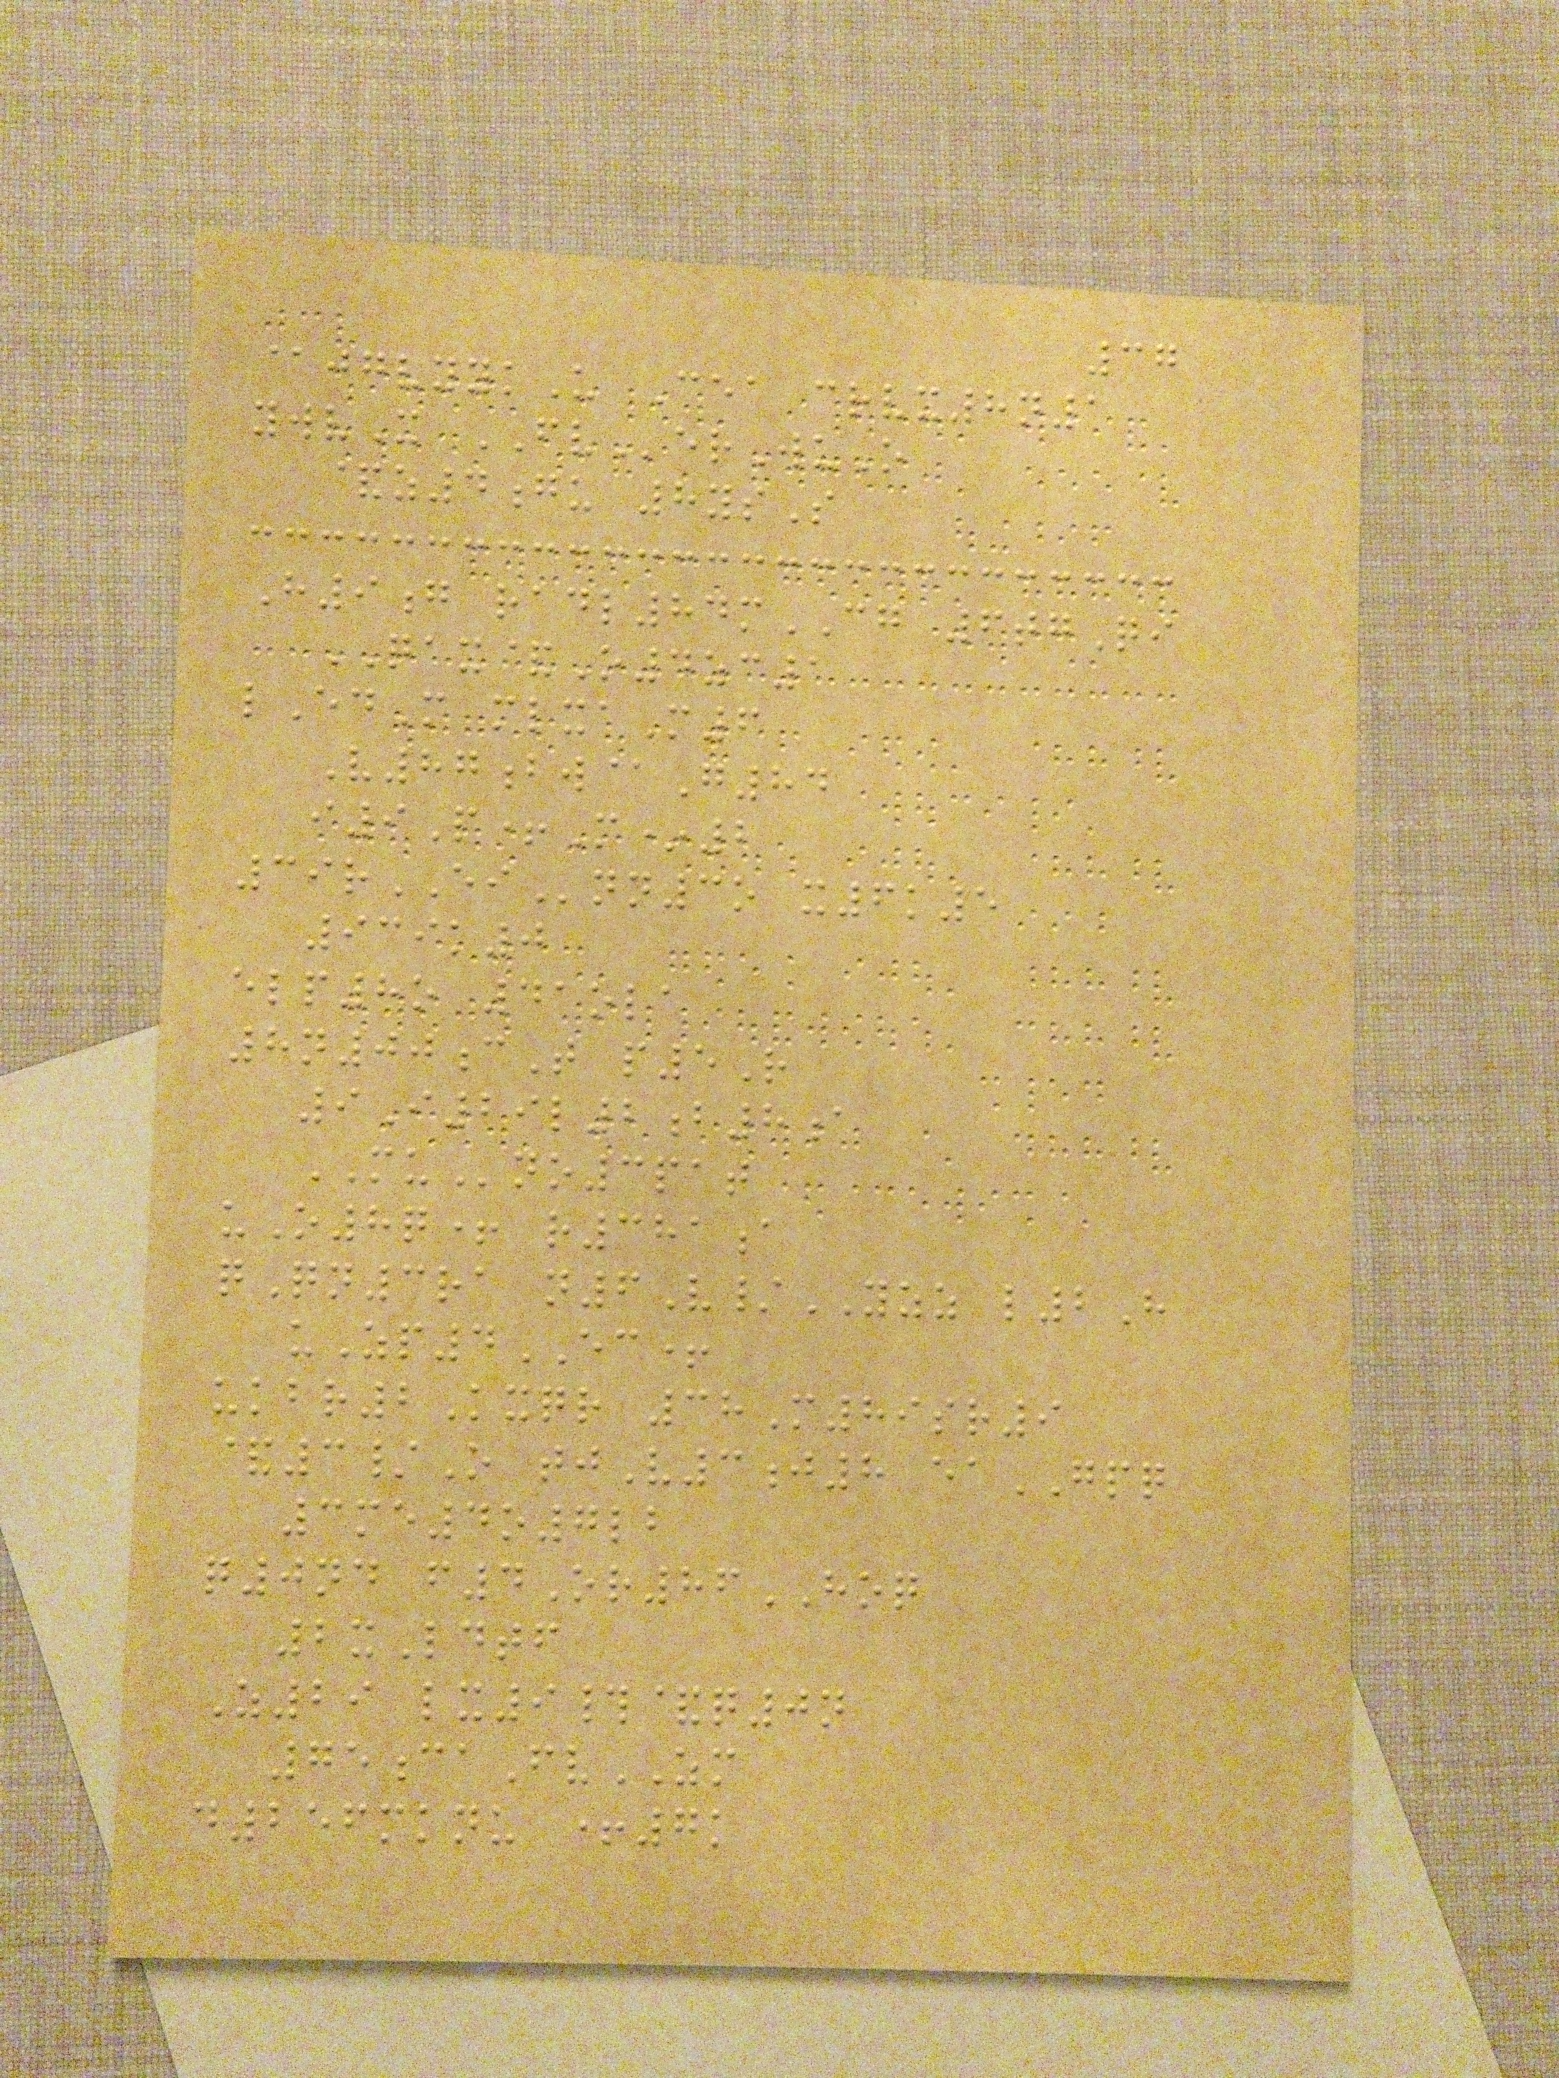37
@jgvyykU Cea crvx8n1
ywvX FVerWuO
&z4gu 8ysS
H9g radl84mCG 6tgQi
QAX&O4zc1
lEdM mlxaM6
V87bw@G84
i9P+M*2
39rEInn3o x6k5
939k0
elp8o 41ola
8n00cT p5R
9I29l2b8a
MUno3pat
uO8q+ r381a
qQn3ra n6V/YZZ l2H
uZp4EC+
ukbr2Kxqr 38M89sr9
&3/O tjV3j8 eaGPQ
3me4o7lb
q0nd f4Or86HOQ
2xLdtf
Z29 lx9#&q0n
75caFvZM
d256mknu +7k
